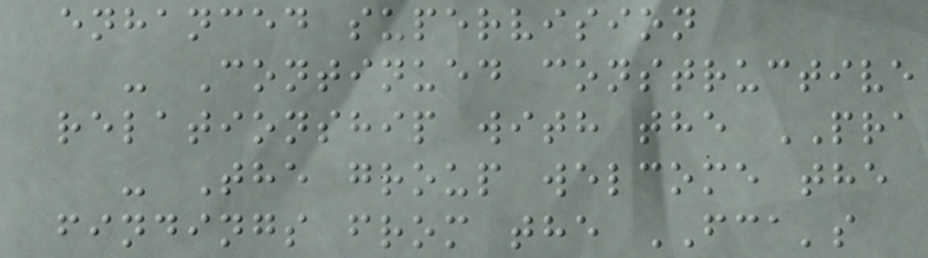enhanced supervision
- Continued constructive
relationship with the PRA
- The group welcome the
findings from the FCA's
